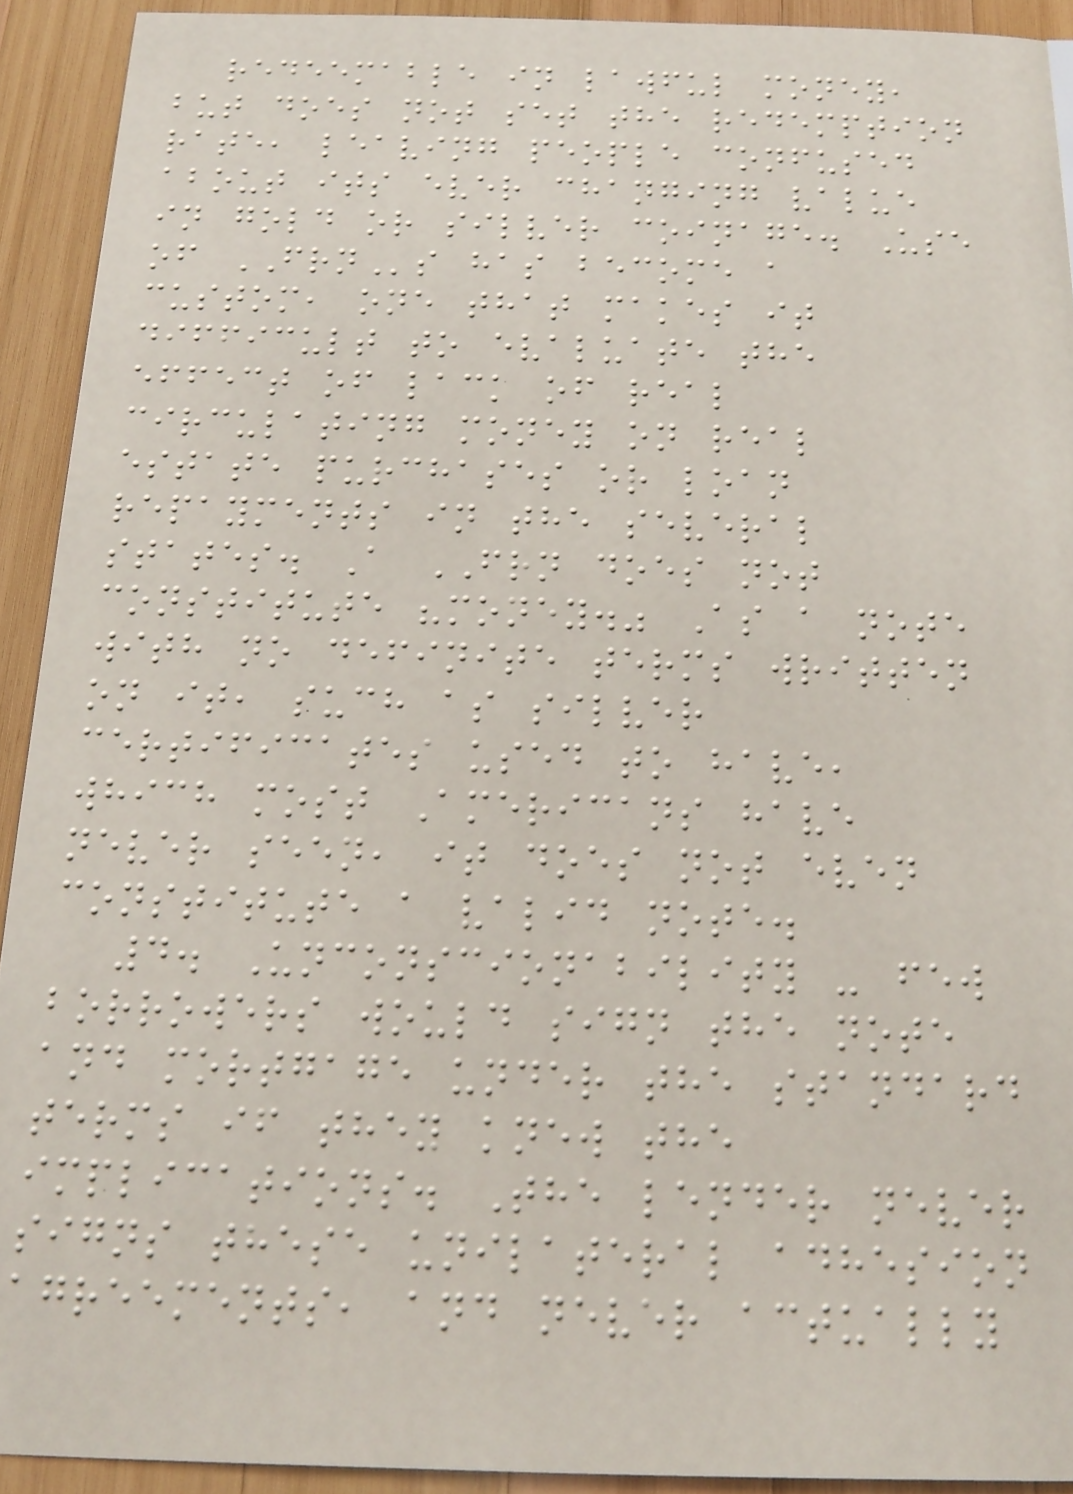redeemable in lawful money,
but does not set the redemption
rate, leaving people confused
about its ever changing value
in gold or silver coinage. Use
of FRNs has become a
custom, one that makes it
difficult to evaluate the
effect of lack of real
circulating money on real
estate purchases or loan
repayments in the several
states. A FRN does not
constitute "money." As a note
with no definite terms written
on it, such as silver
certificates used to have,
which most Americans have
never seen, it does not even
constitute a valid note.
4. Unconscionability - few
borrowers would sign the note
and mortgage under the standard
terms if they knew the
implications. The lender never
signs these unilateral adhesion
agreements, and never actually
